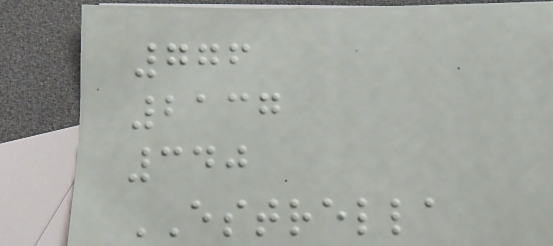776
2137
340
ESTRELLA
